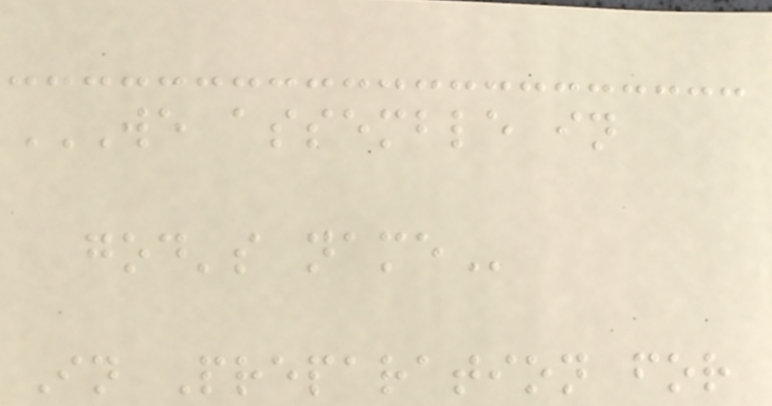WE ASSEMBLE IN
GOD'S NAME
In Preparation for
